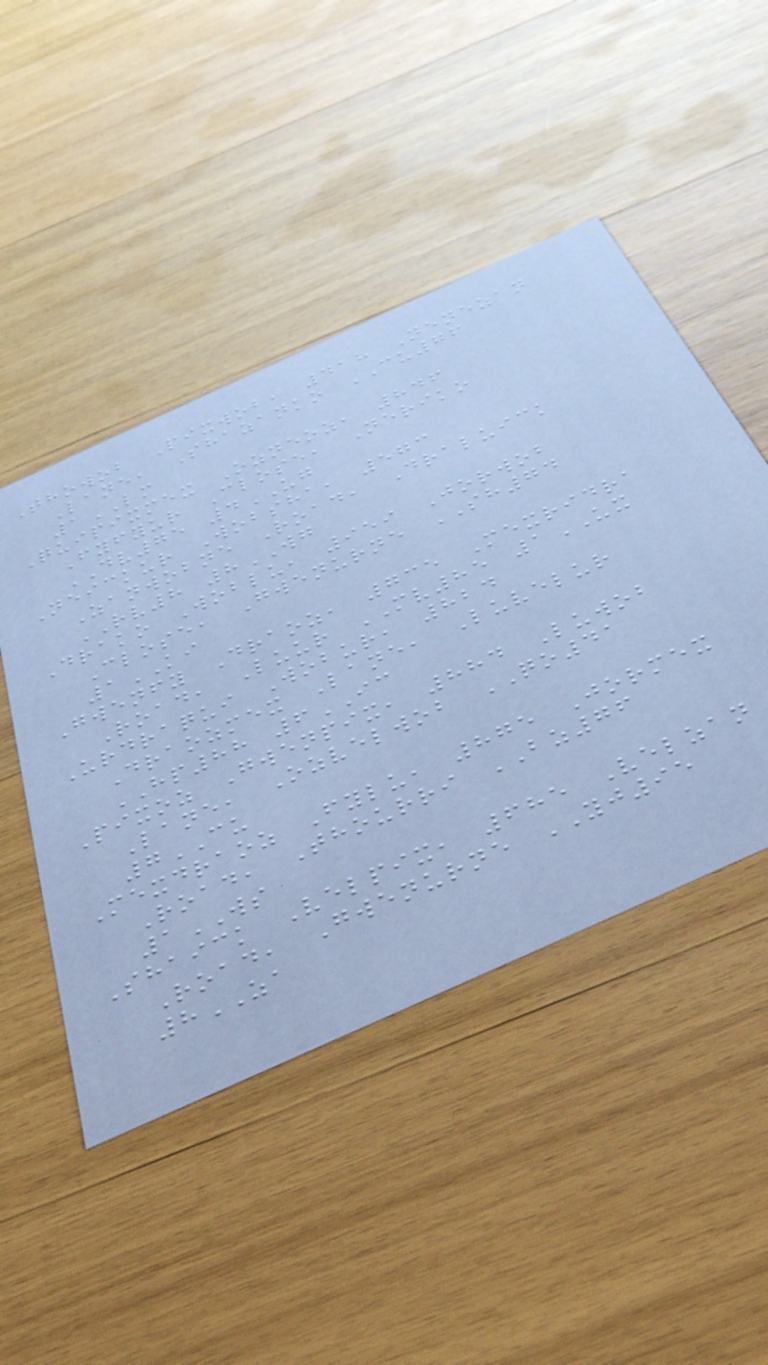Thowob Pixwob, 418 Nenezan
Lane, Shazanko CU76
1LM
Quipixmex Ozneoz, 846
Fyfyur Close, Neriko
DV75 4UG
Neickur Wobsha, 573
Zanwobne Road, Draluick
RV8 8WG
Drako Woblu, 959 Jorwob
Close, Gwenurne SH74
1KI
Gwenfy Draoz, 735 Mexridra
Road, Luur MV85 1UX
Urdraqui Wobur, 824
Draozmex Lane, Luvelur
HP88 6IC
Pixoz Gwenpix, 884 Luwob
Lane, Ozvelwob QO41
7CU
Mexdraoz Fylu, 875 Jormex
Road, Thourri BZ76
1WS
Shaick Velpix, 685 Velzan
Road, Gwenurne YJ95
8ZA
